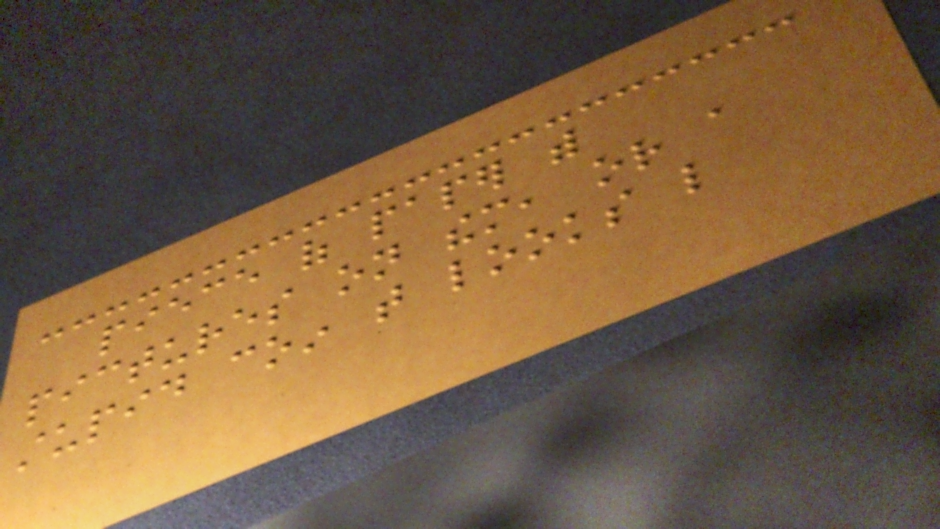piece of paper with
pictures on them, or a
stupid coin that looks like
